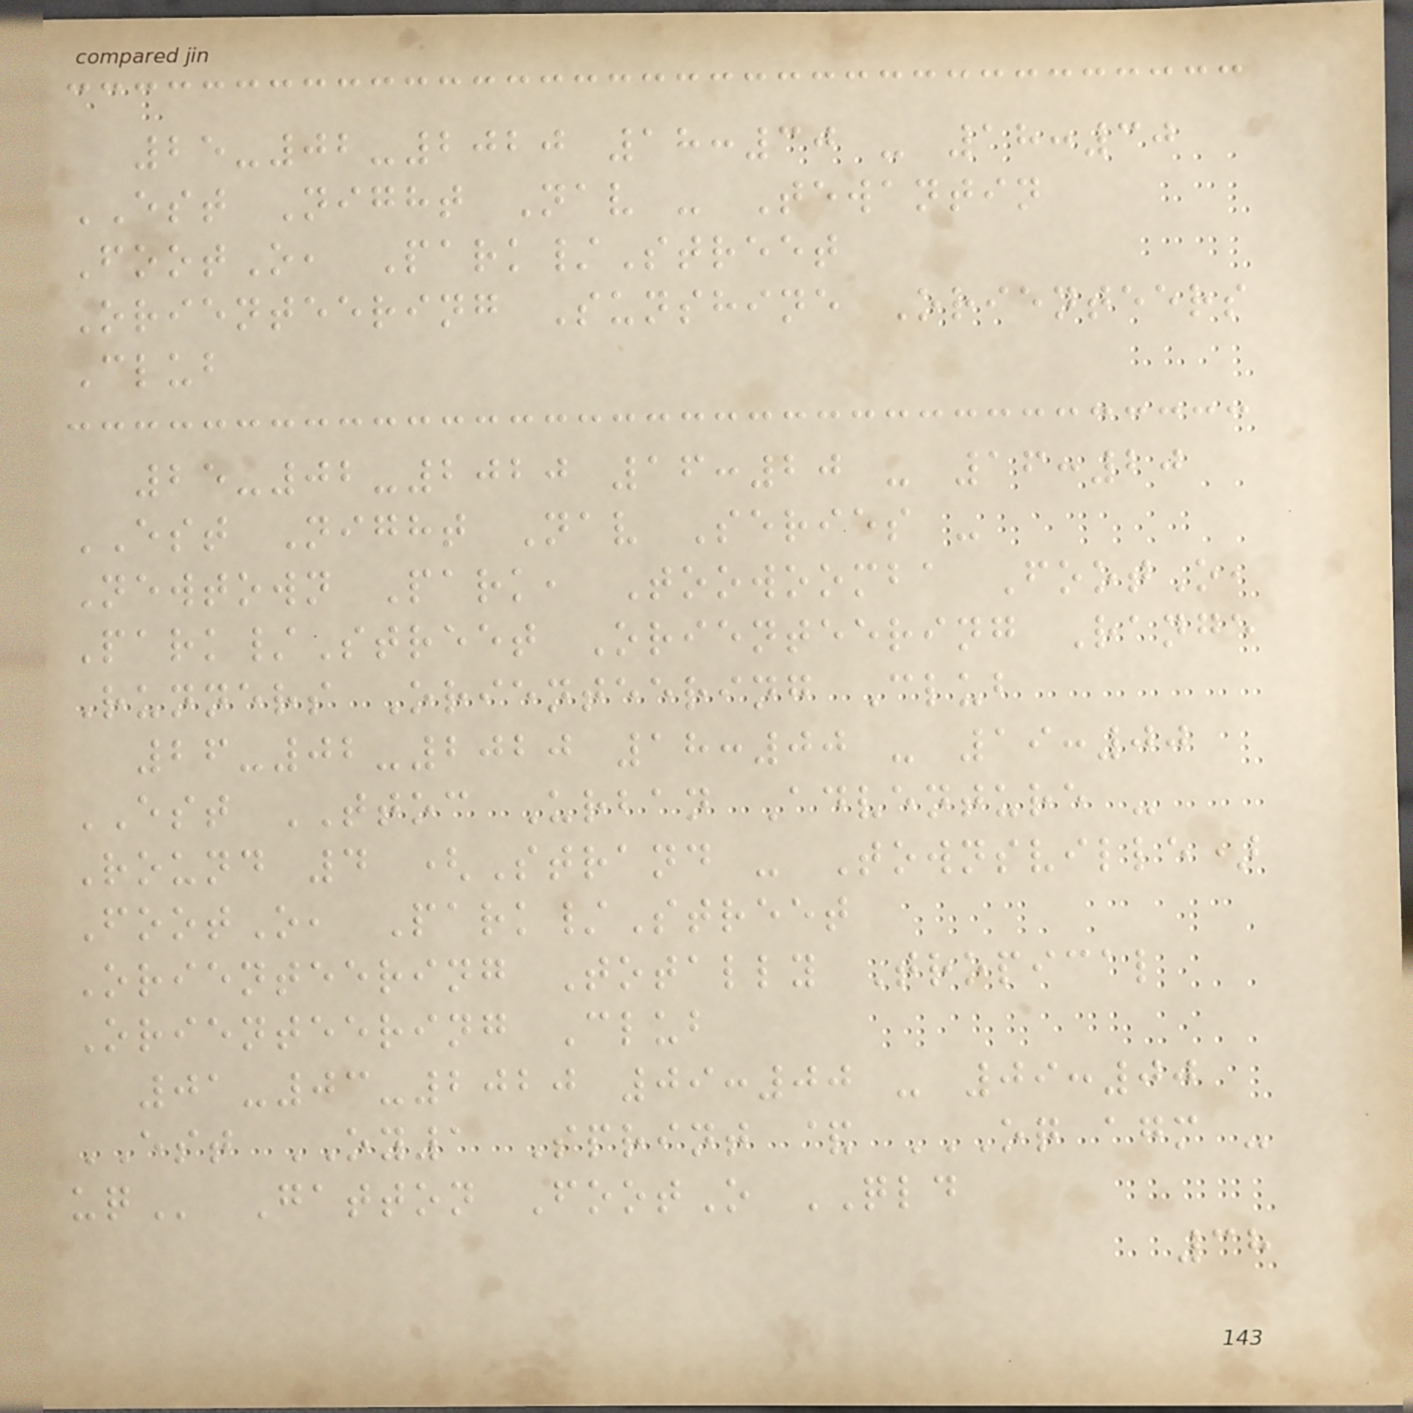25-02-2020 18:30 - 18:30
EST Night Nav - Tewantin
FootO, Park/Street
Orienteering Sunshine Orienteers
Club
25-02-2020 16:20 - 16:20
EST Night Nav Series -
Newtown Park, Toowoomba FootO,
Park/Street Orienteering Range
Runners Orienteering Club
26-02-2020 18:00 - 19:00
EST TTOC Urban Adventure -
Round 4 (Strand - Townsville)
FootO, Park/Street
Orienteering Totally Tropical
Orienteering Club
01-03-2020 09:00 - 09:00
EST OY1 Sprint & OQ AGM -
UQ Gatton FootO QLD
38
